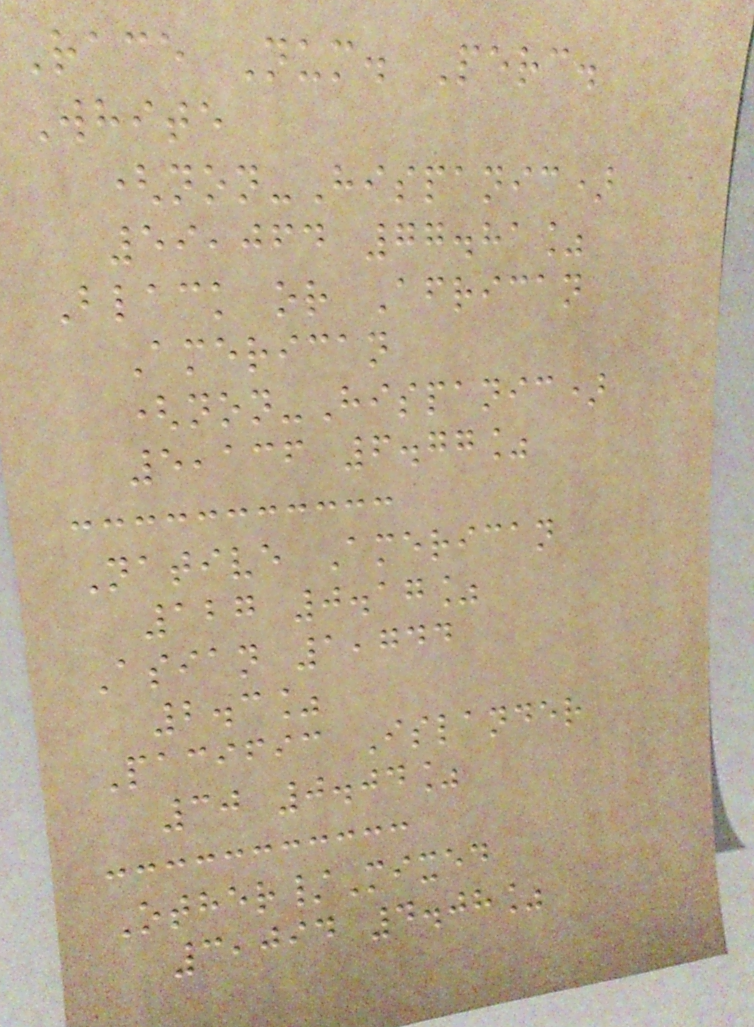Race Num. Perc.
White
(non-Hispanic)
59,064 77.81%
Black or African
American
(non-Hispanic)
5,136 6.77%
Native American
127 0.17%
Asian 1,744
2.3%
Pacific Islander
30 0.04%
Other/Mixed
3,094 4.08%
